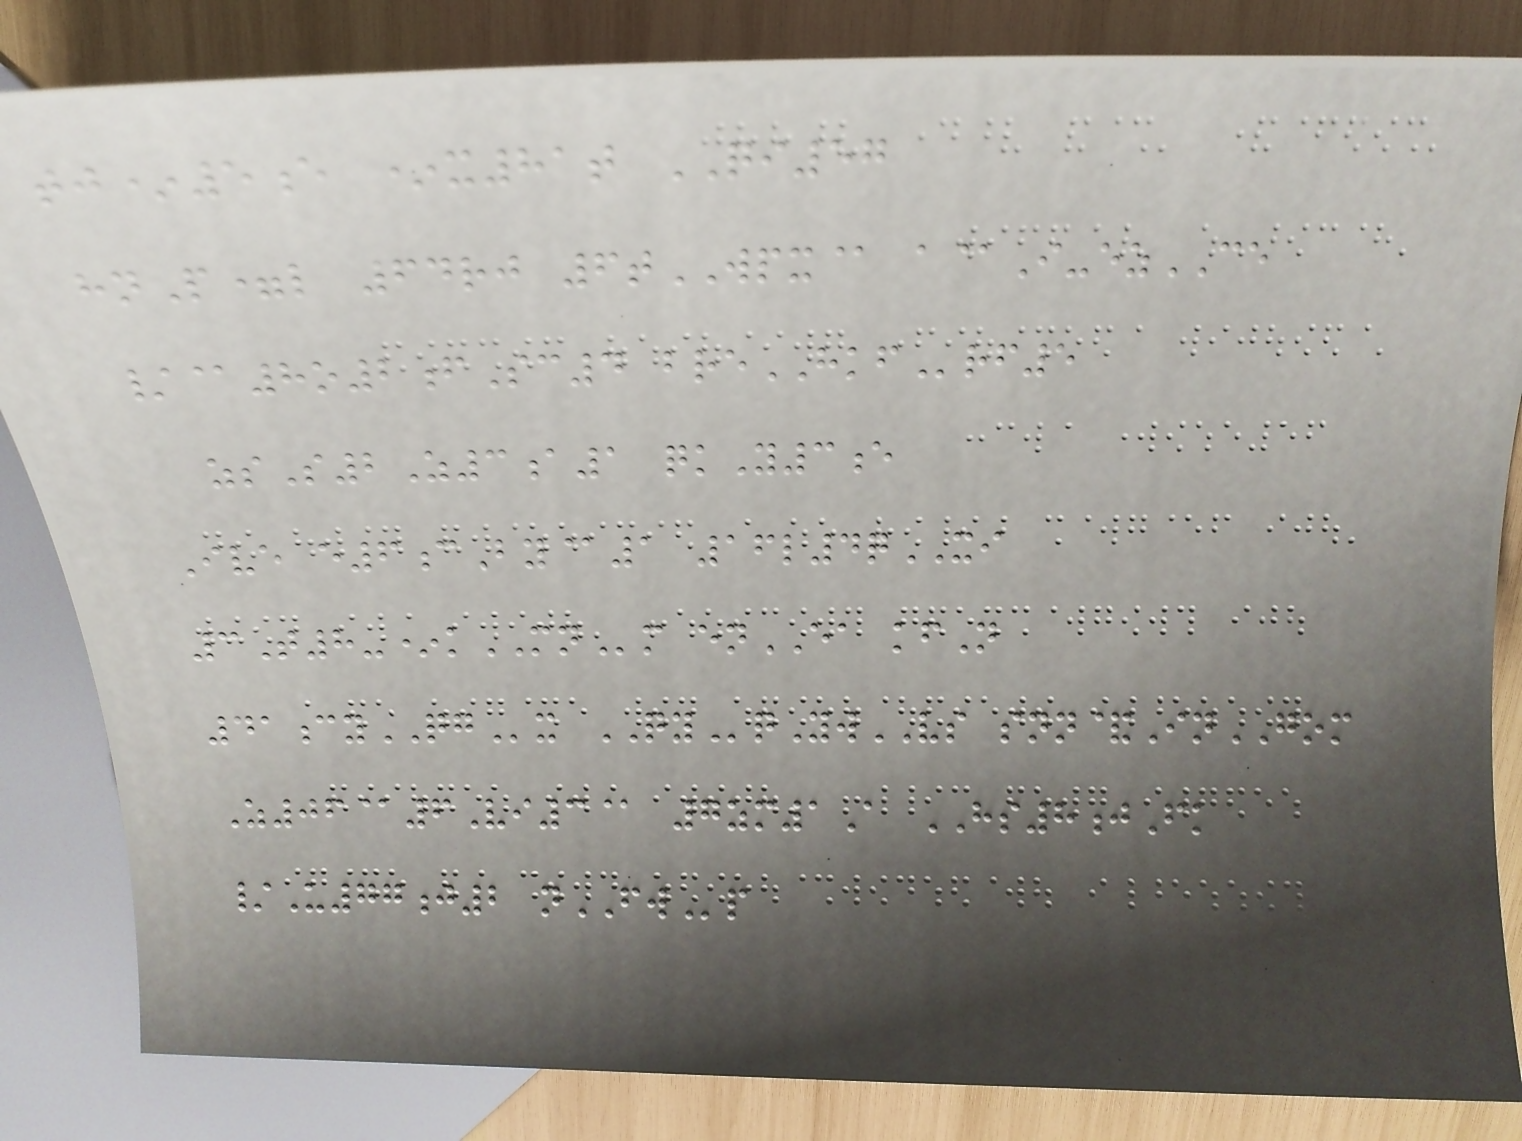tj*5e *x81t QI57
hnP=l 64rj 6tWPX@ a@I-ezCE
/@8o2fSc4 breHKFrf5
zsS2Z3a1 qkY3e
Ive e6cBy@1 16l4qXI
3T8-*kMNm enEA kfN
41cyQGx QYqYwVS snn&InGOM
Z06@6Vi3@ 7zm1A HS8jFk
/U77j2 nFWp
